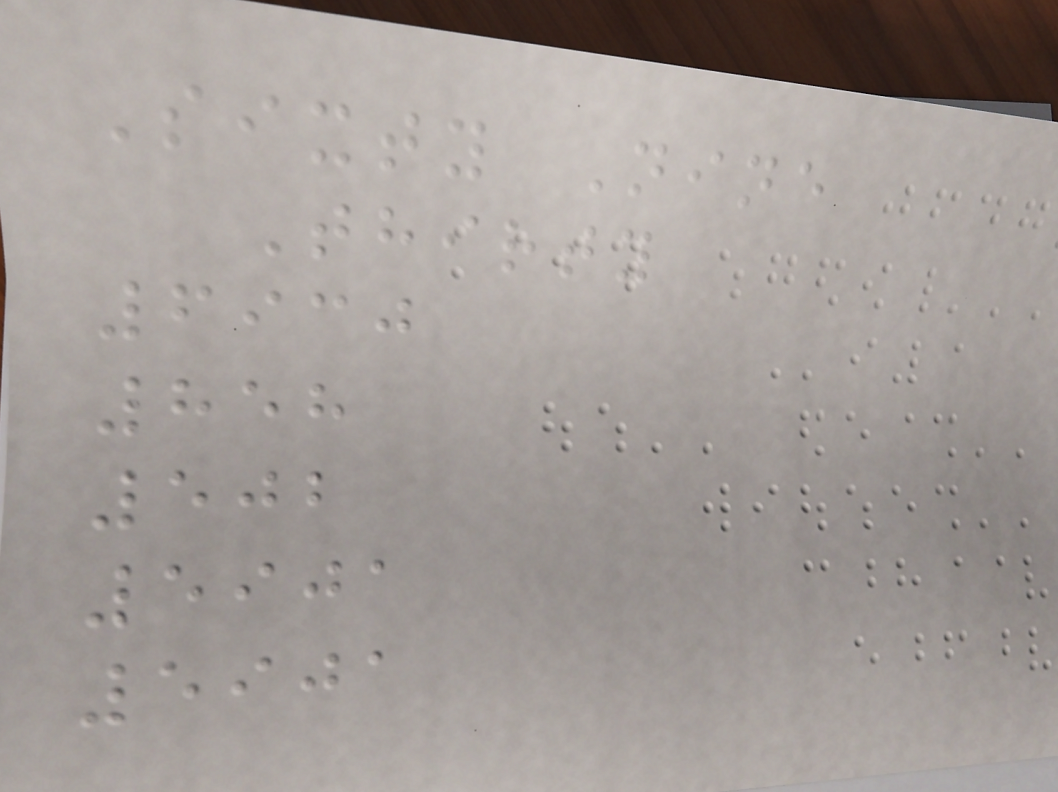Sixty Nine
Thirty
6930
858
502
5901
5901
